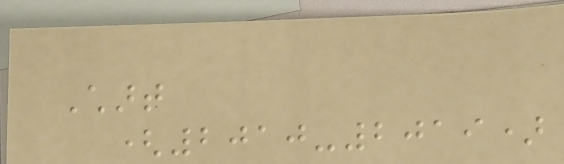Chart
(2010-2019)
